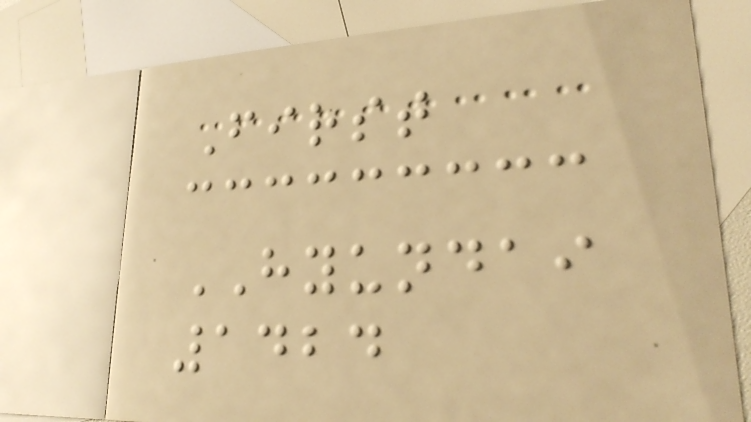First
HYUNDAI
1424
